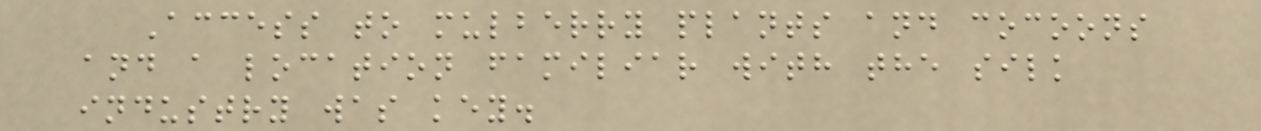Access to mulberry plants and cocoons
and a location familiar with the silk
industry was key.
